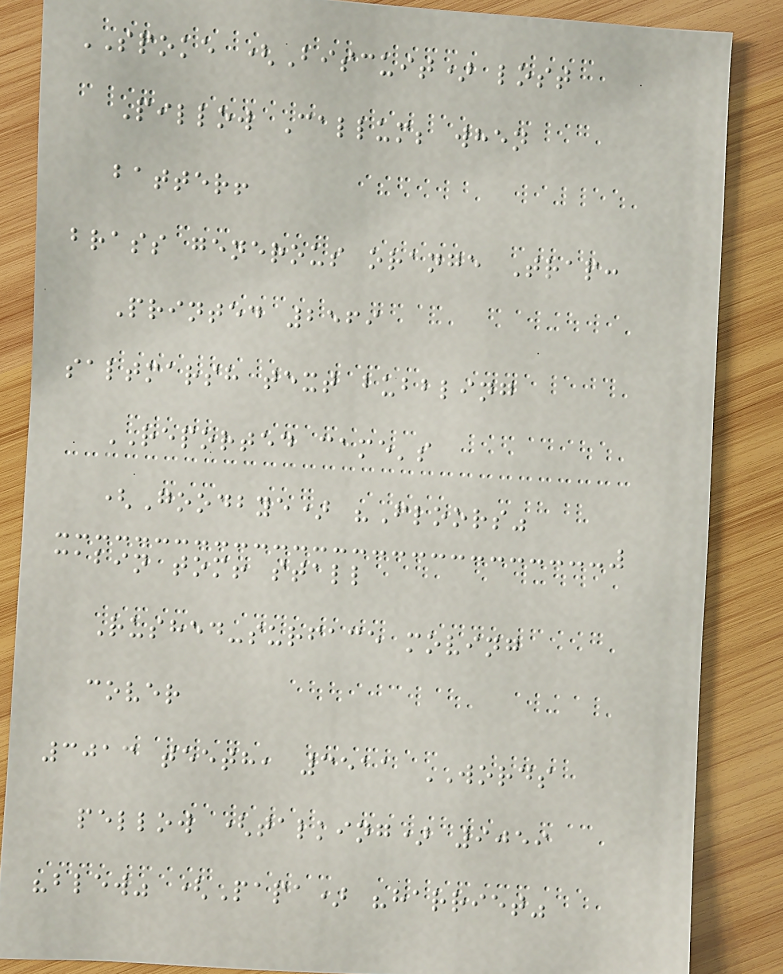SPOKE (Biscuit) lost
Pillow Callum; when
batter!
brass generous orange Trap:
Printed 2569
saltmarsh text bubbling
REPORTED came's
(Goodbye) "Floors"
cabin tom! stall
Rushed-surface moving
cover
3013 teeth, 3511 WORDS
pellow (talking) 9059
"blew" (Papa) "harriet"
